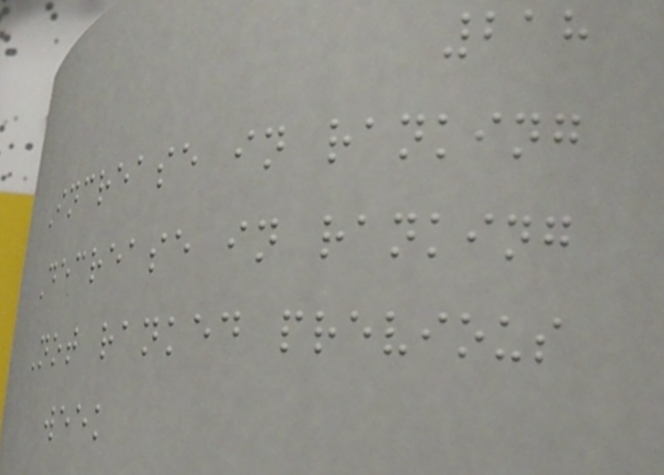218
Increase in ranking
Decrease in ranking
Not ranked previous
week
